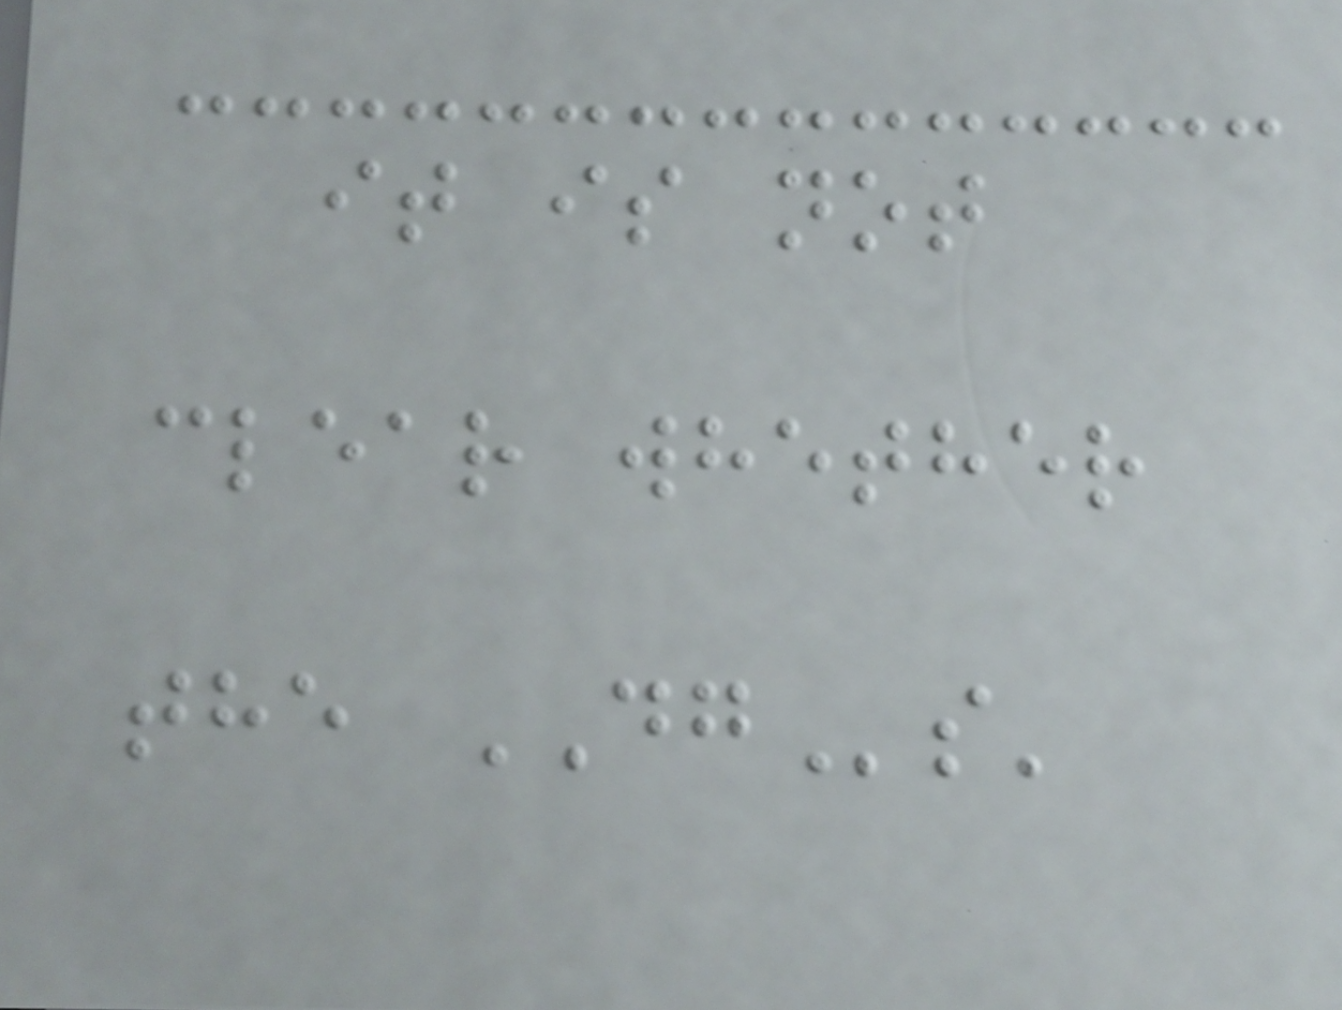it is not
clear whether
the DGs'
